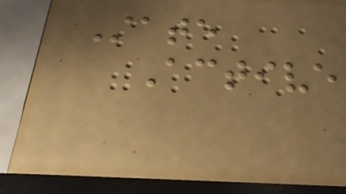State
Active
